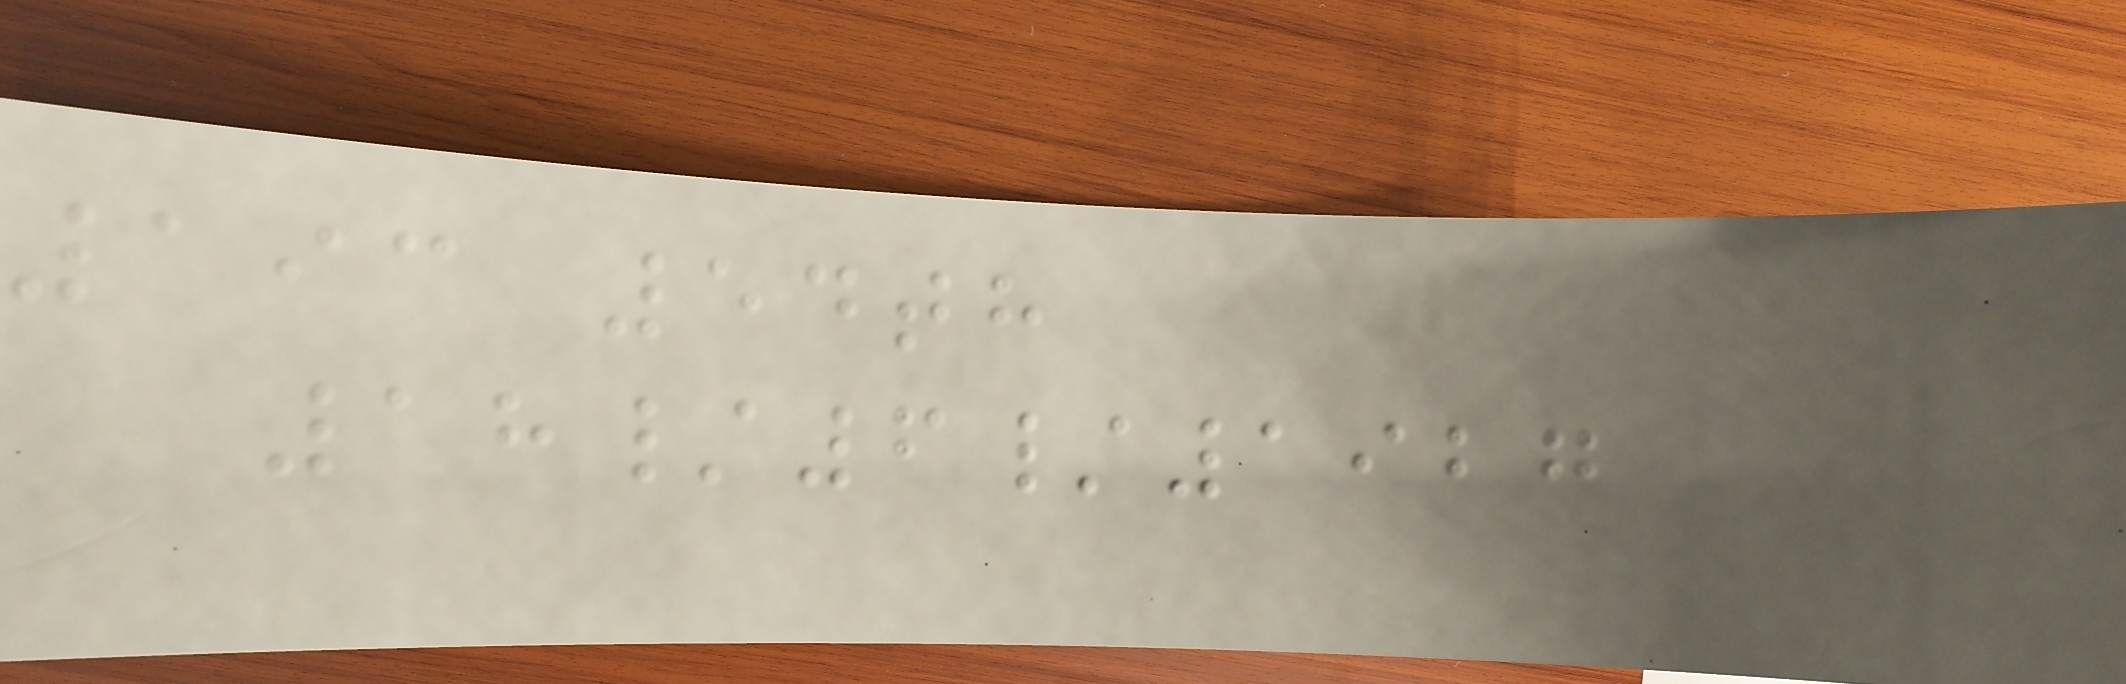193 54th
18/6/1927
